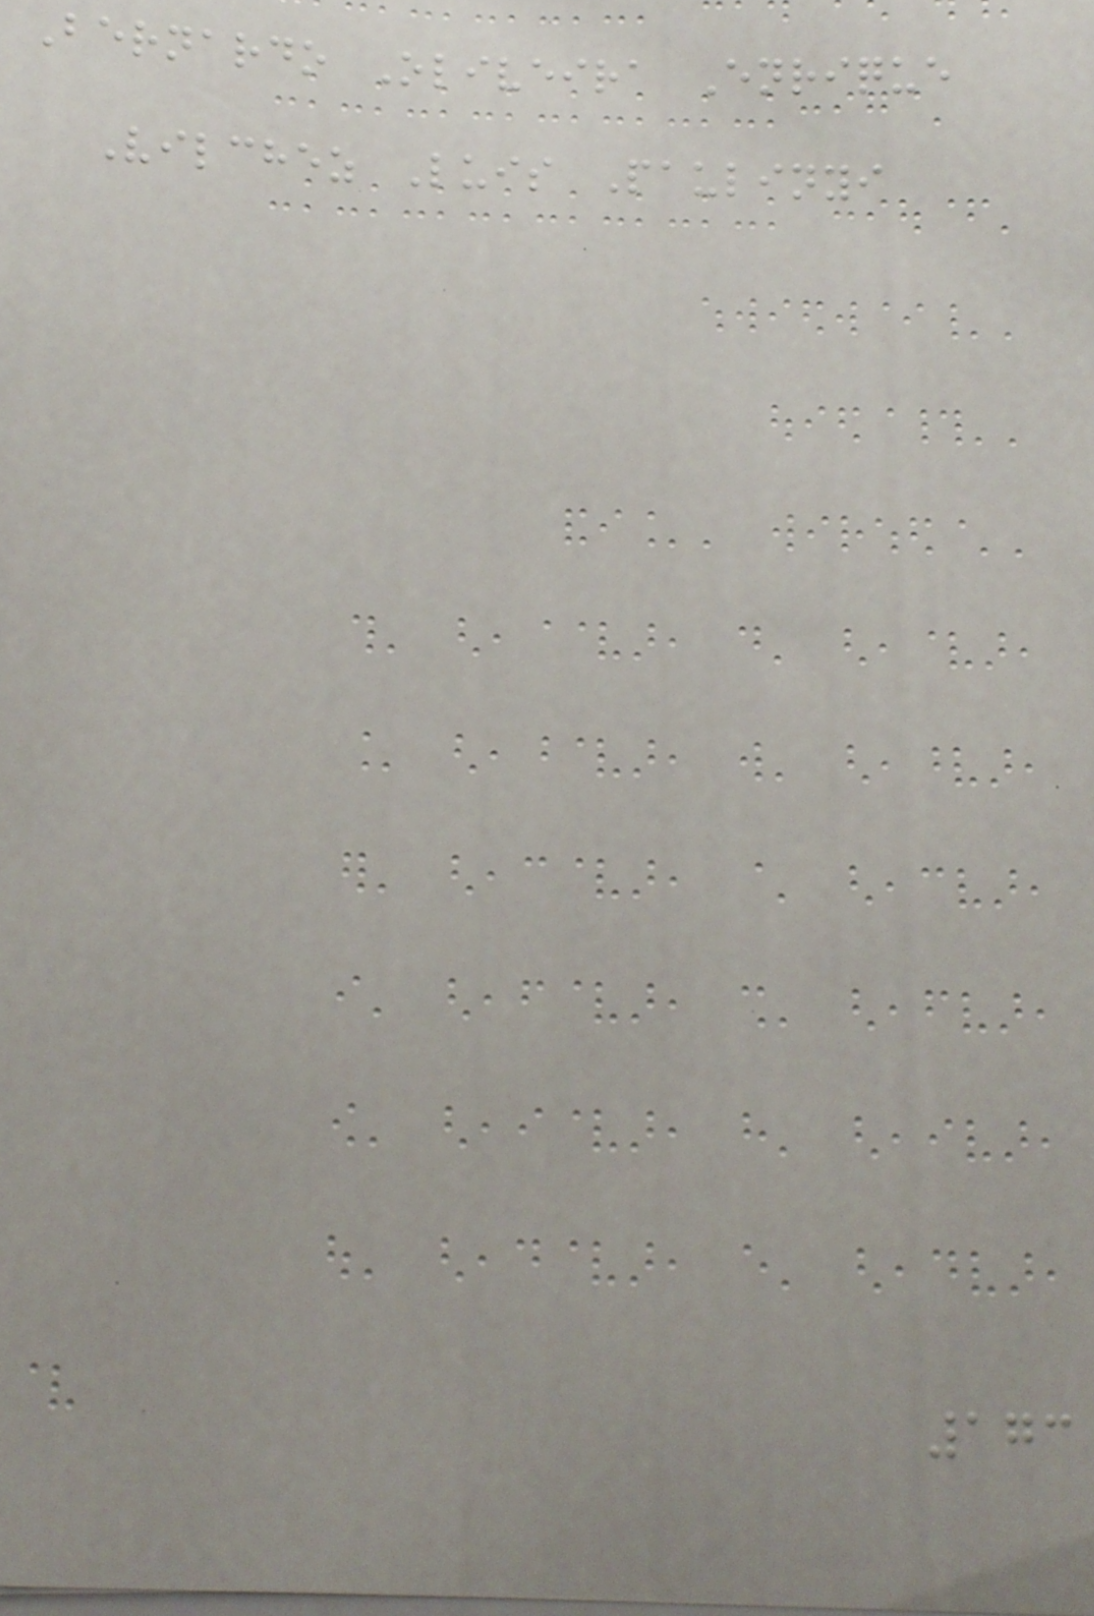Bernardo Oliveira Enrique
Vilchez Luis Paulinyi
173
